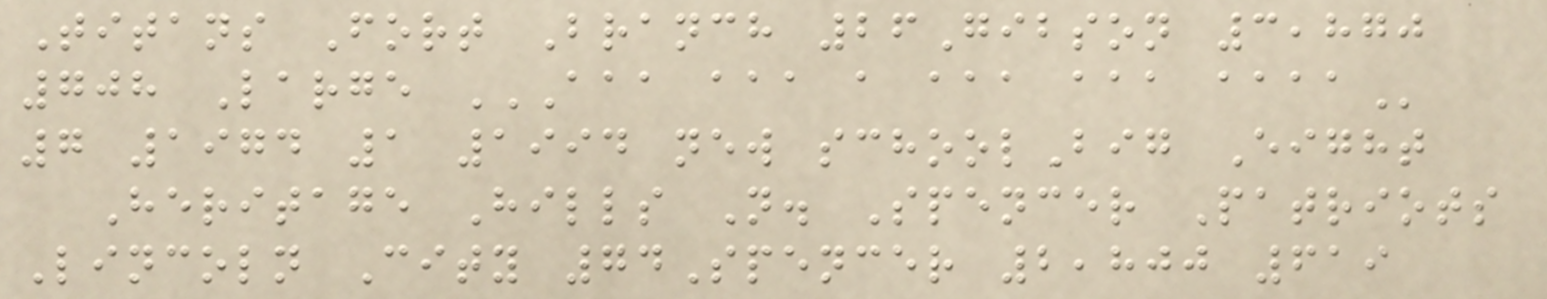Titans Fort Branch 26Gibson 3,870
708 Large AAA AAA A AAA AAA AAAA
7 1974 1 1994 new schoolBig Eight
Heritage Hills N. Spencer Patriots
Lincoln City 74Spencer 2,800 619
